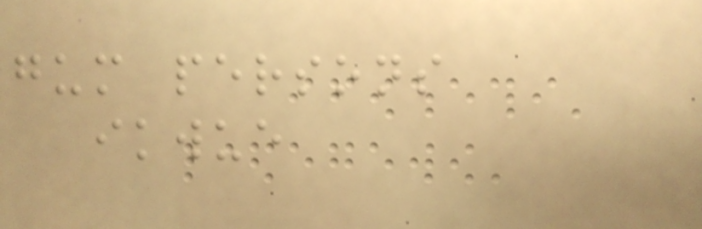gum persons
ikwue
